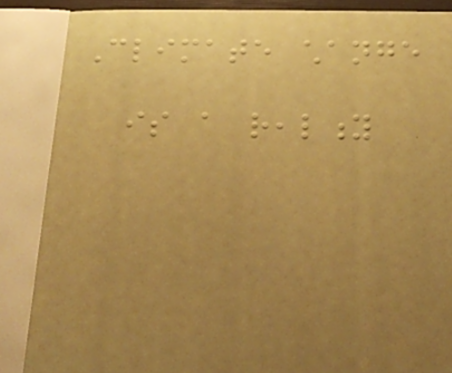Climate change
is a reality
